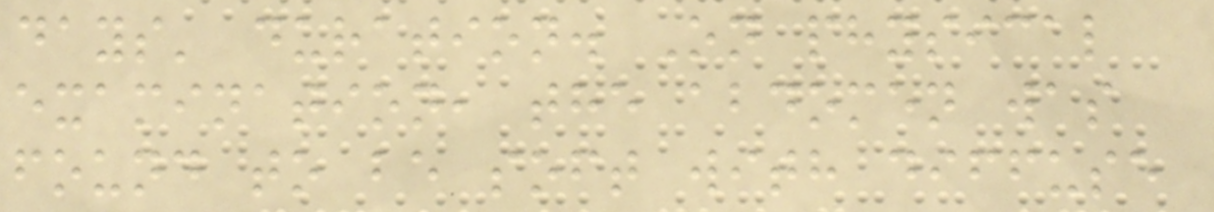days' duration. On physical
examination, the abdomen was
found to be soft with diffuse
